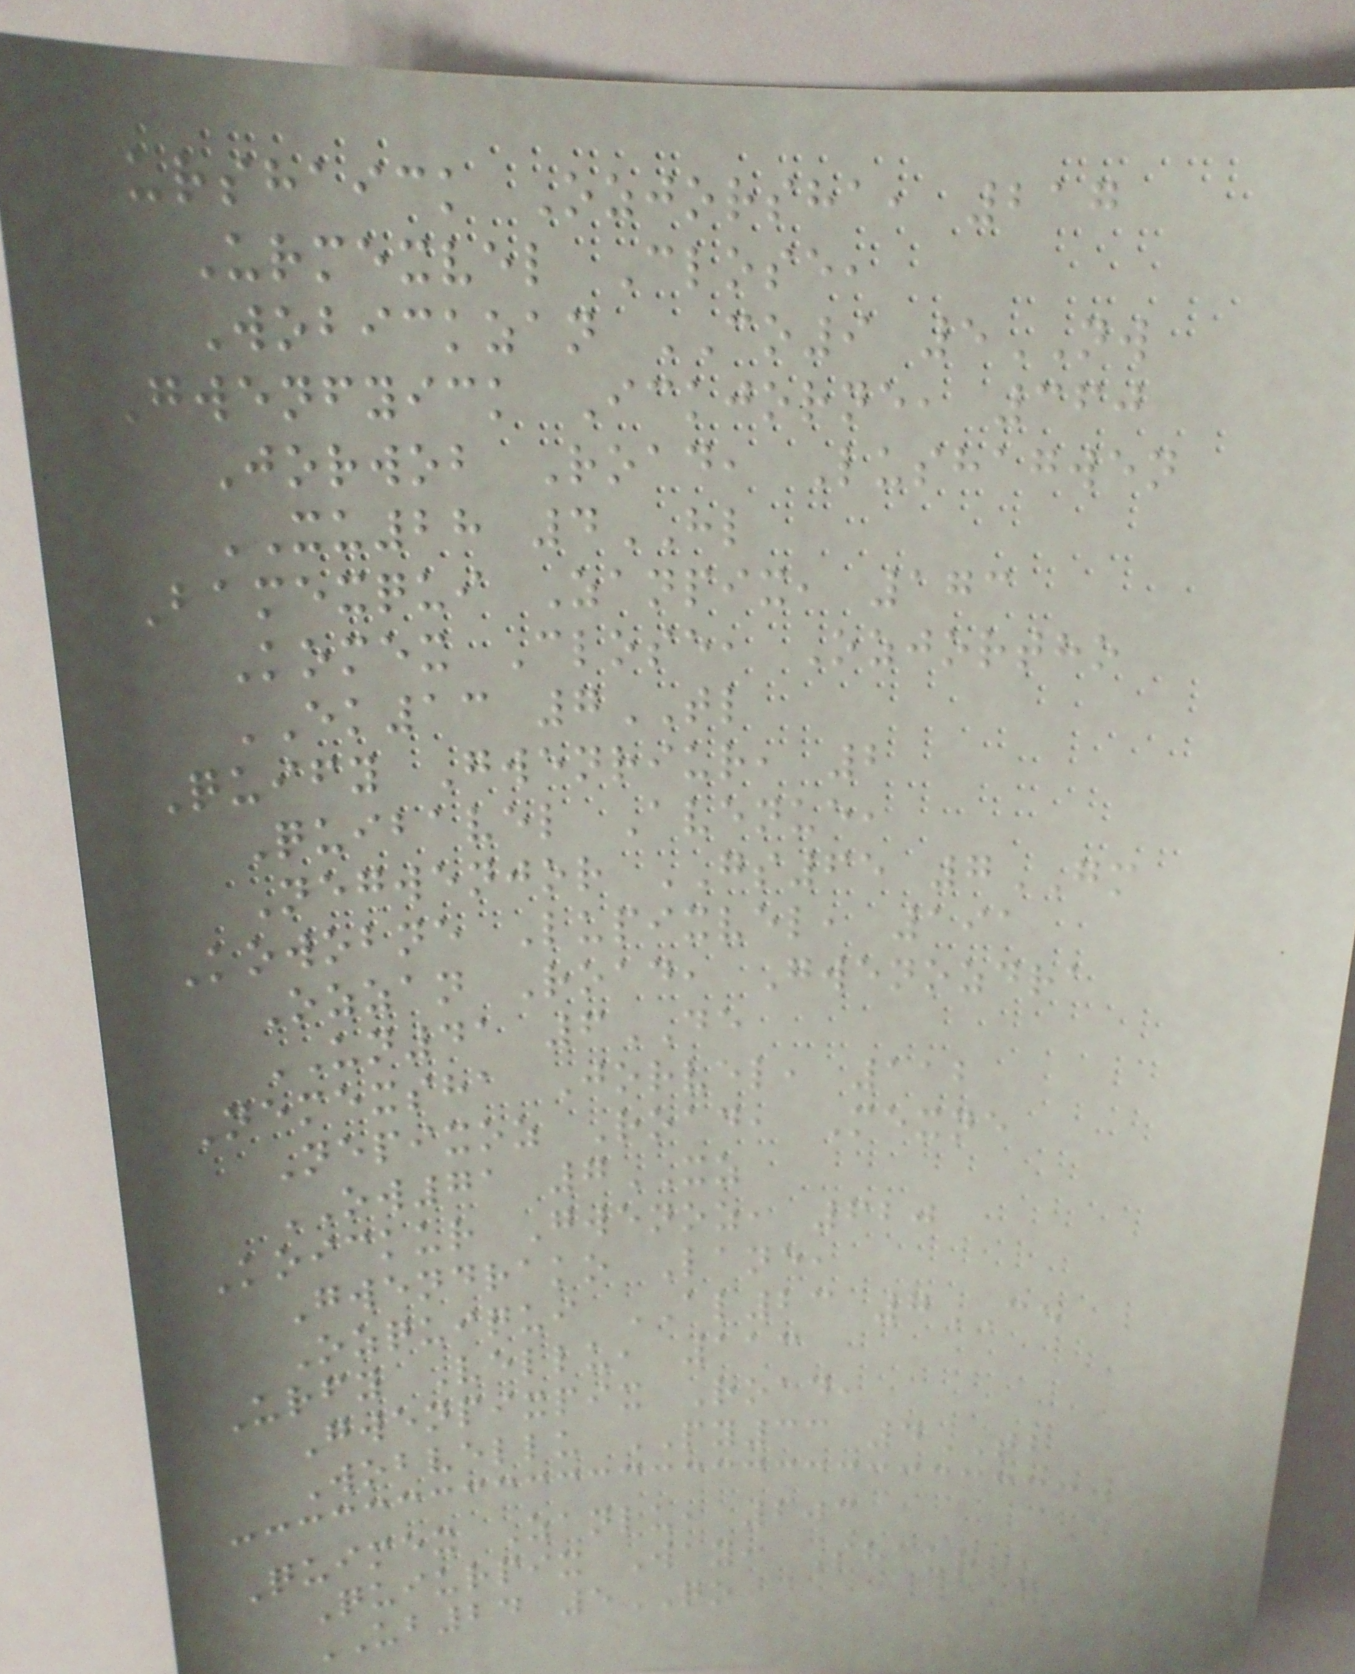Urshaick Ozjorsha, 217
Urmexvel Close,
Wobickzan CO9 5NW
Gwenfyick Ickjorne, 360
Jorwob Road, Lushagwen
XU28 4HL
Bamexqui Zanpix, 173
Komex Close, Ozjortho
EK13 7TL
Quify Gwenriur, 2
Quibavel Avenue,
Negwenjor GS65 7GM
Kowobne Lupixvel, 191
Ozzan Road, Gwenozdra
UN41 6DE
Nemexsha Jorvel, 112
Nepixoz Road, Mexne
OW71 7XZ
Koickur Gwenoz, 620
Gwendrako Lane,
Ozquiqui AL23 7CE
Urfy Vellu, 113
Gwenpixpix Road,
Wobvellu PY33 4TB
Quimex Zanlu, 203
Quiurpix Way, Shaurlu
UB24 5QO
